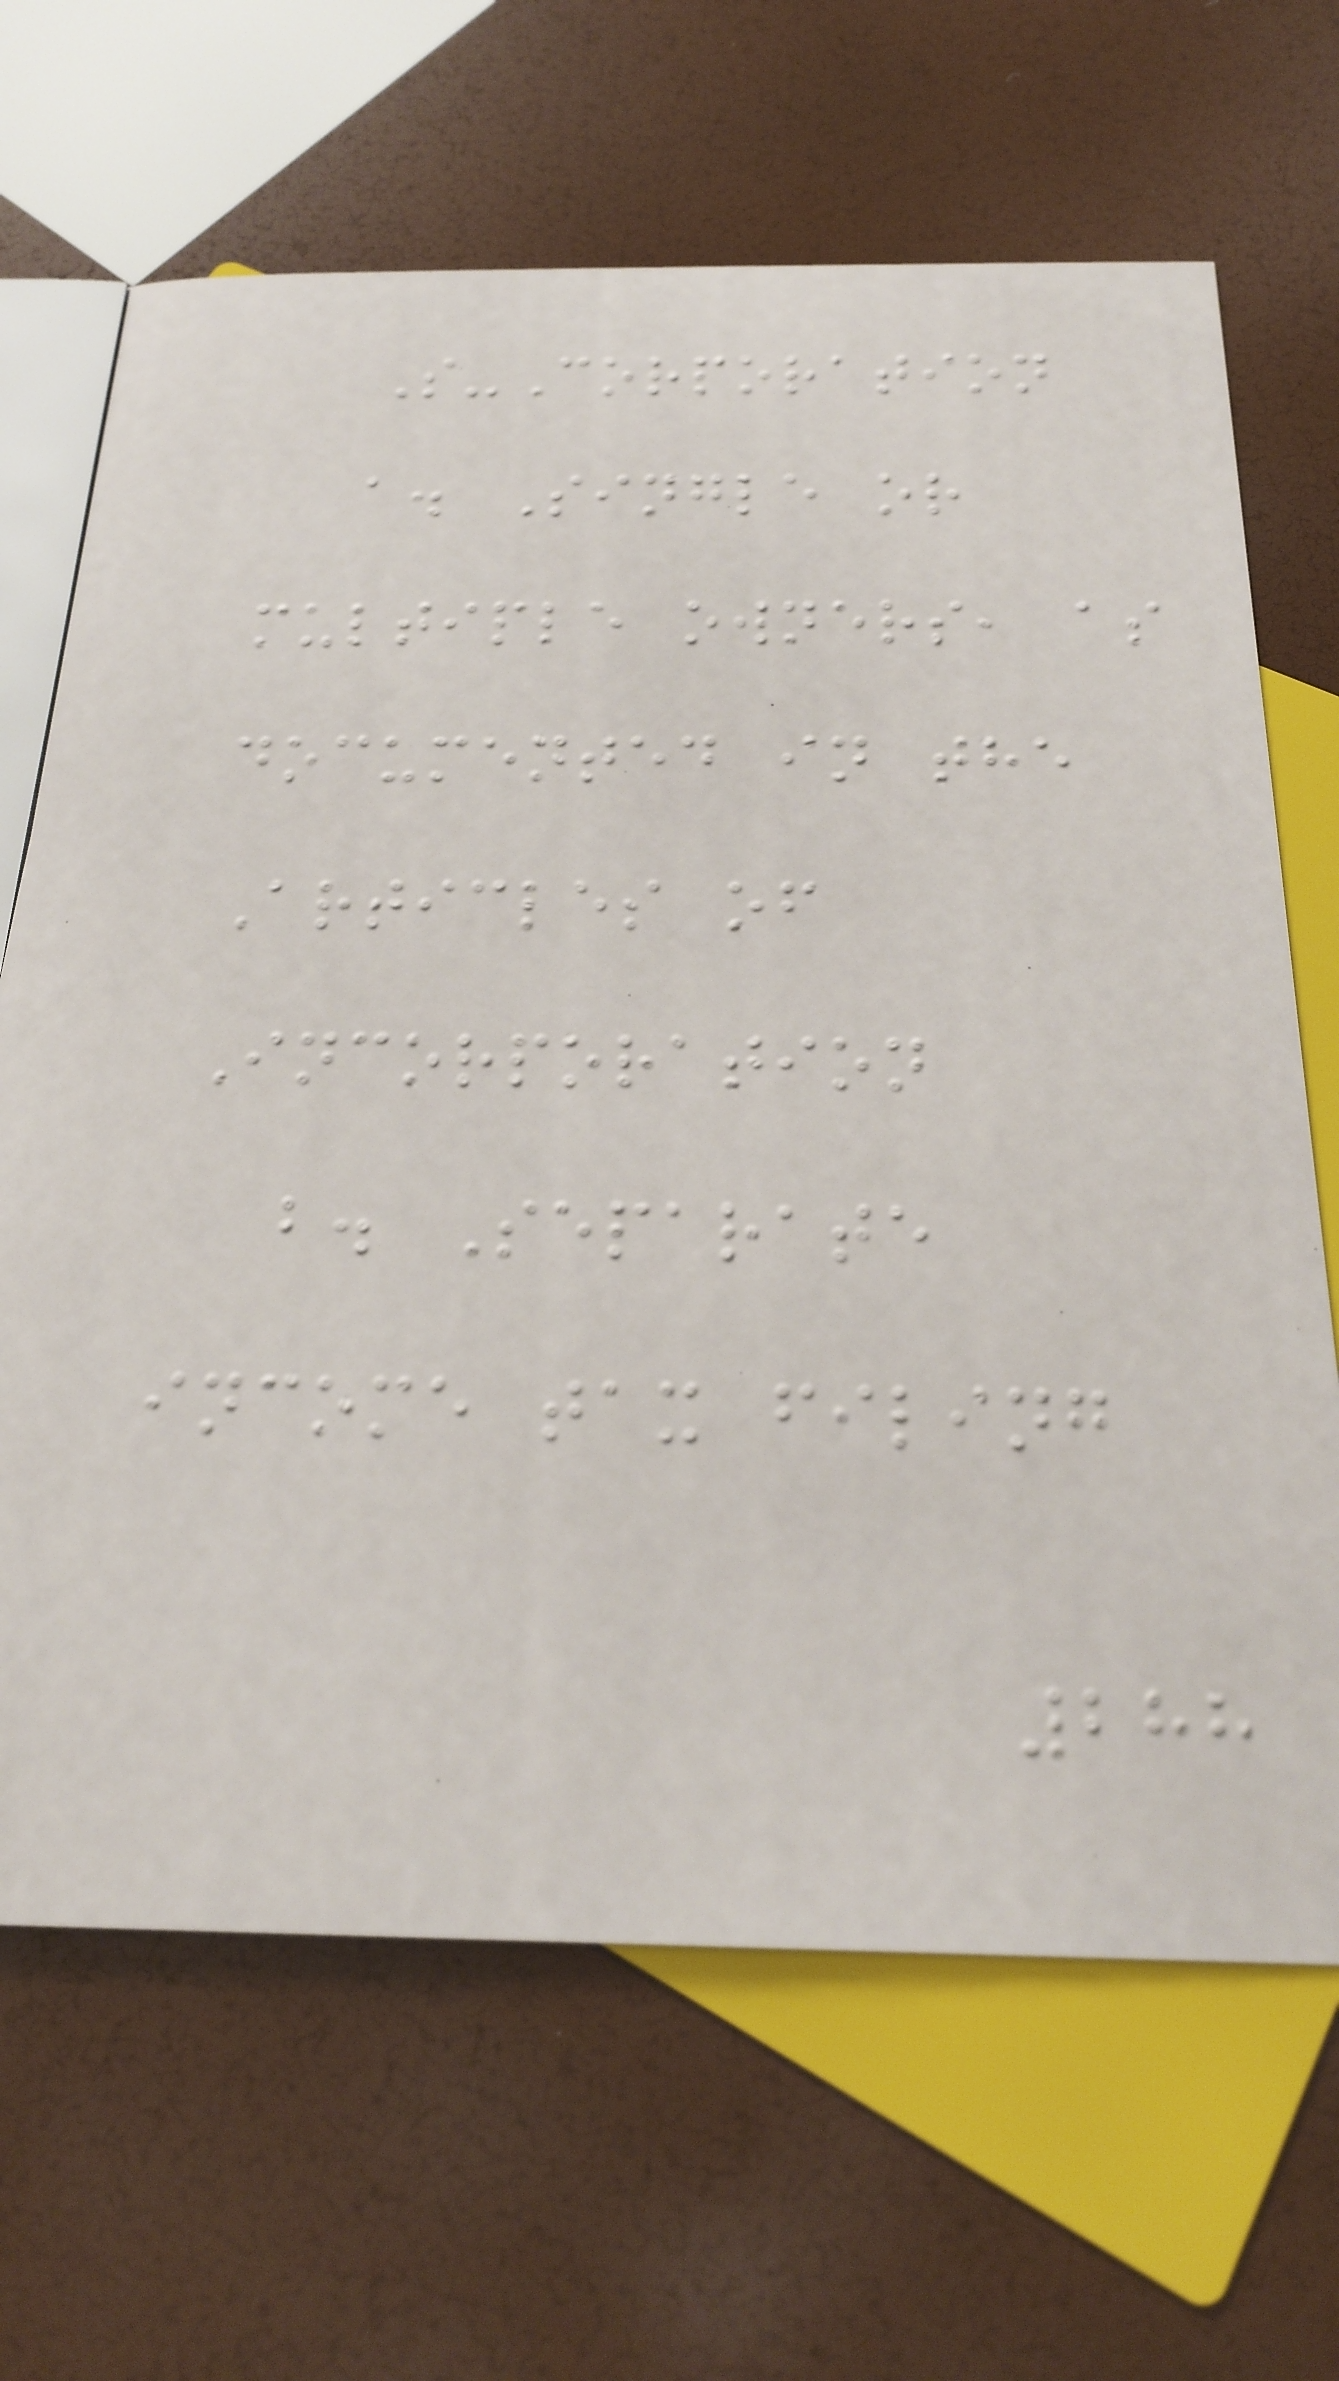S-Corporation
a. Single or
multiple owners, as
documented in the
Articles of
Incorporation
b. Separate
income tax filing
288
